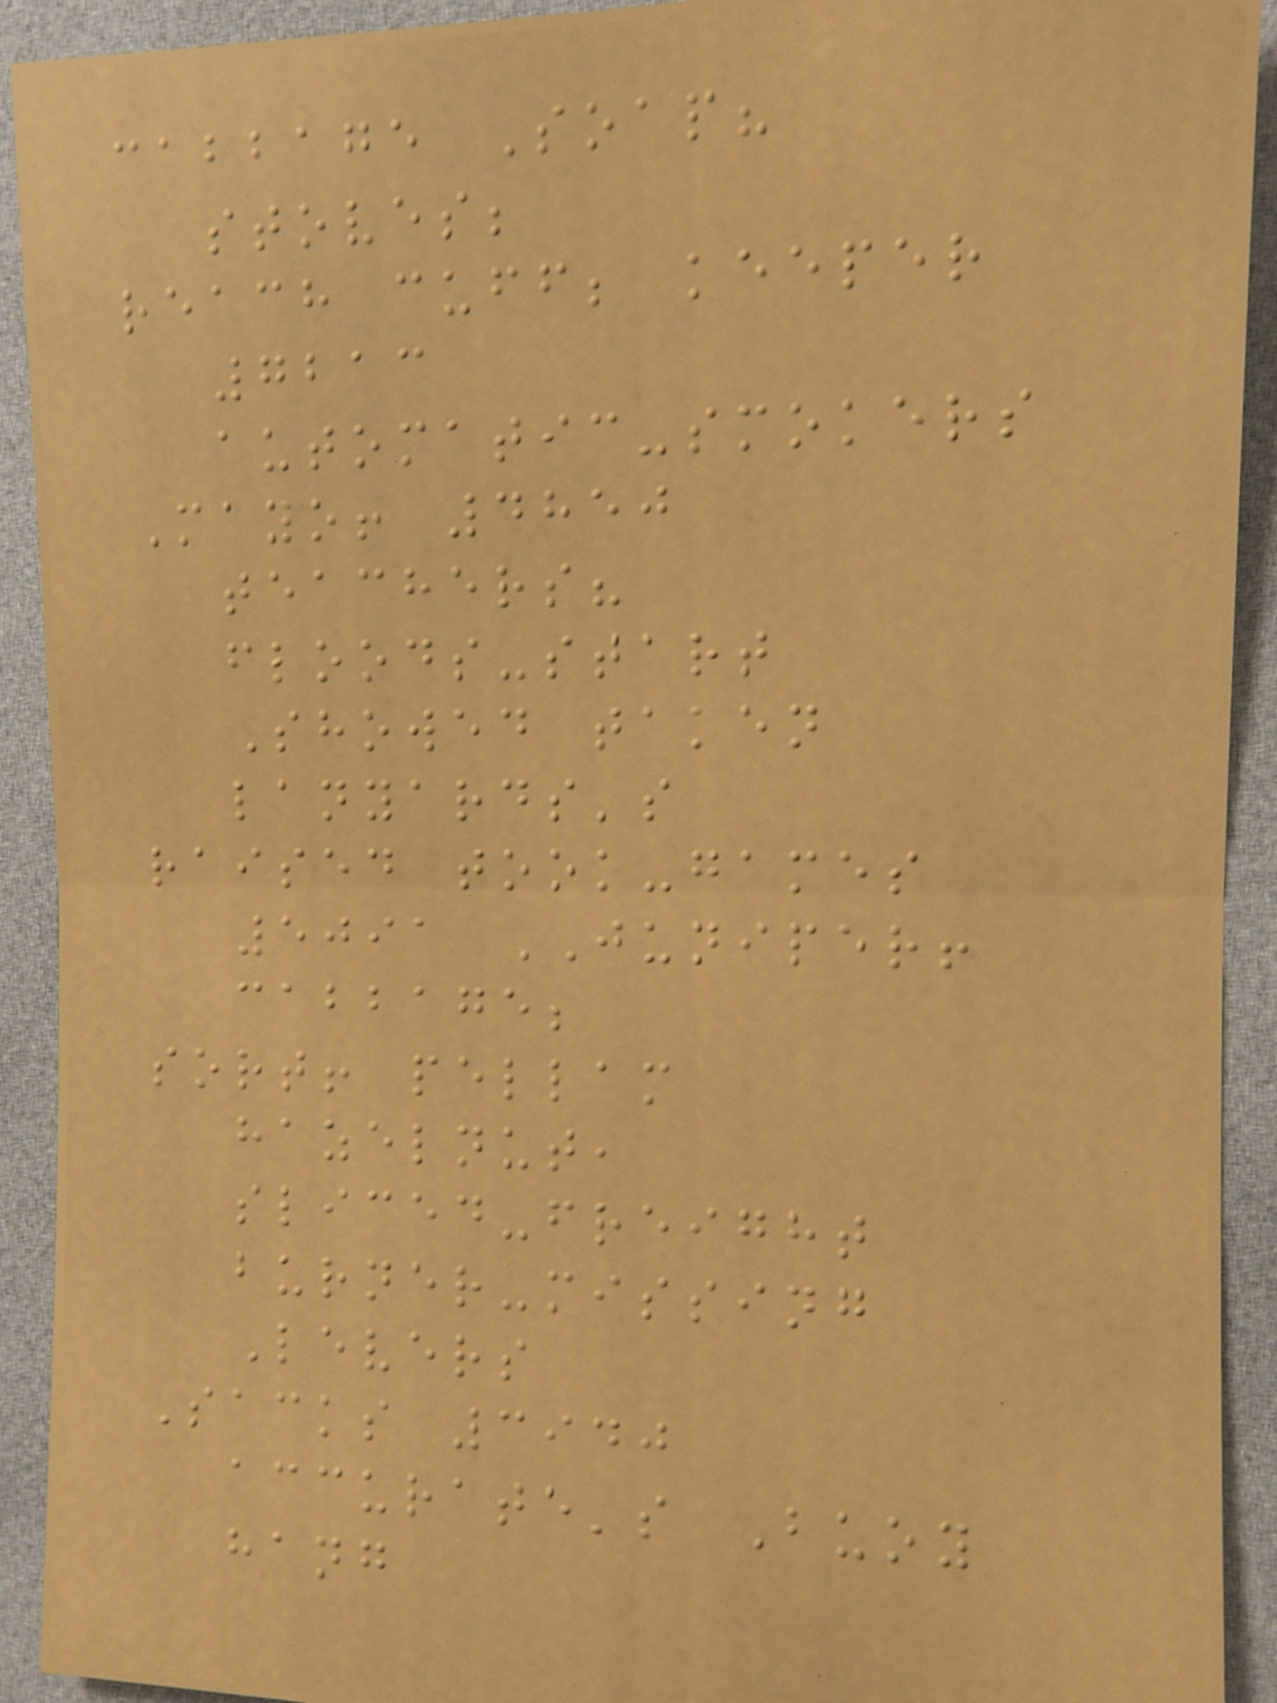cabbage Soap?
stoves;
reach cuff; keeper
7213
automatic-smokers
Mayo! 4850
teachers?
floods-start
Showed taken
lanyards's
raised took-games
5091 JUNIPER!
cabbage;
sort! pellam
hazelnut,
sliced-freight
burner-missing
Levers
Sacks 3940
accurate's Buoy
hang
